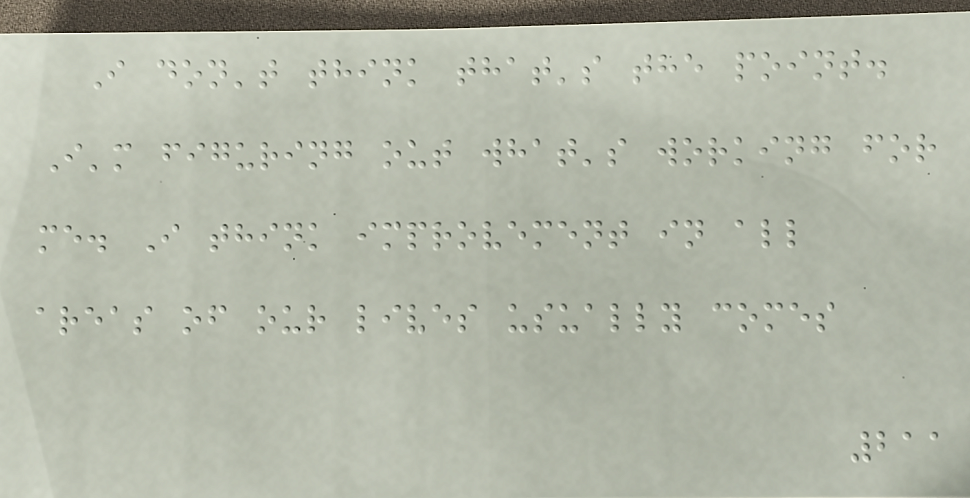I don't think that's the point.
I'm figuring out what's working for
me. I think improvement in all
areas of our lives usually comes
211
